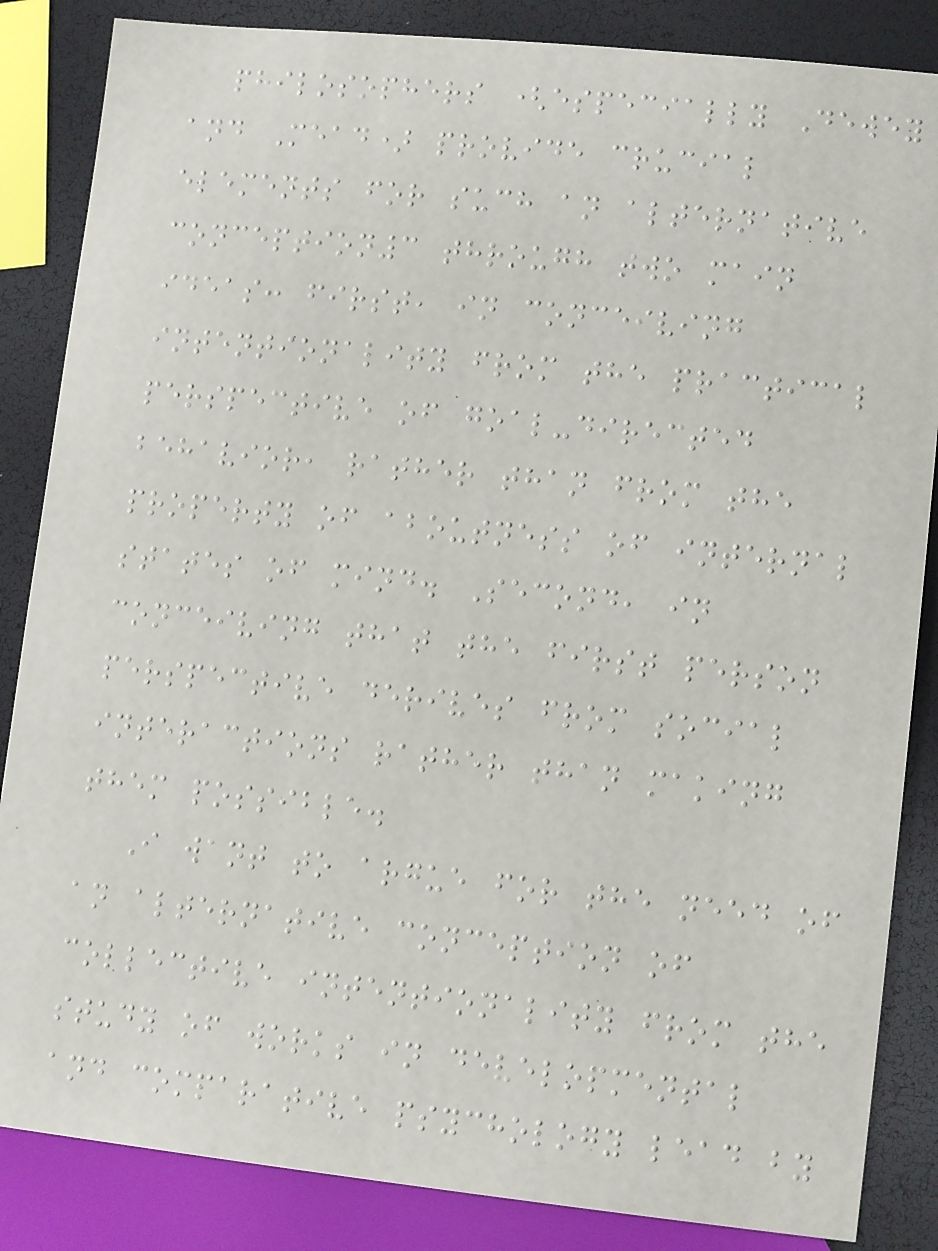philosophers (especially Dewey
and Mead) provide crucial
elements for such an alternative
conception3 through two main
ideas: first, in conceiving
intentionality from the practical
perspective of goal-directed
behavior, rather than from the
property of aboutness of internal
states of mind. Second, in
conceiving that the first person
perspective derives from social
interactions rather than making
them possible.
I want to argue for the need of
an alternative conception of
collective intentionality from the
study of works in developmental
and comparative psychology lead by
